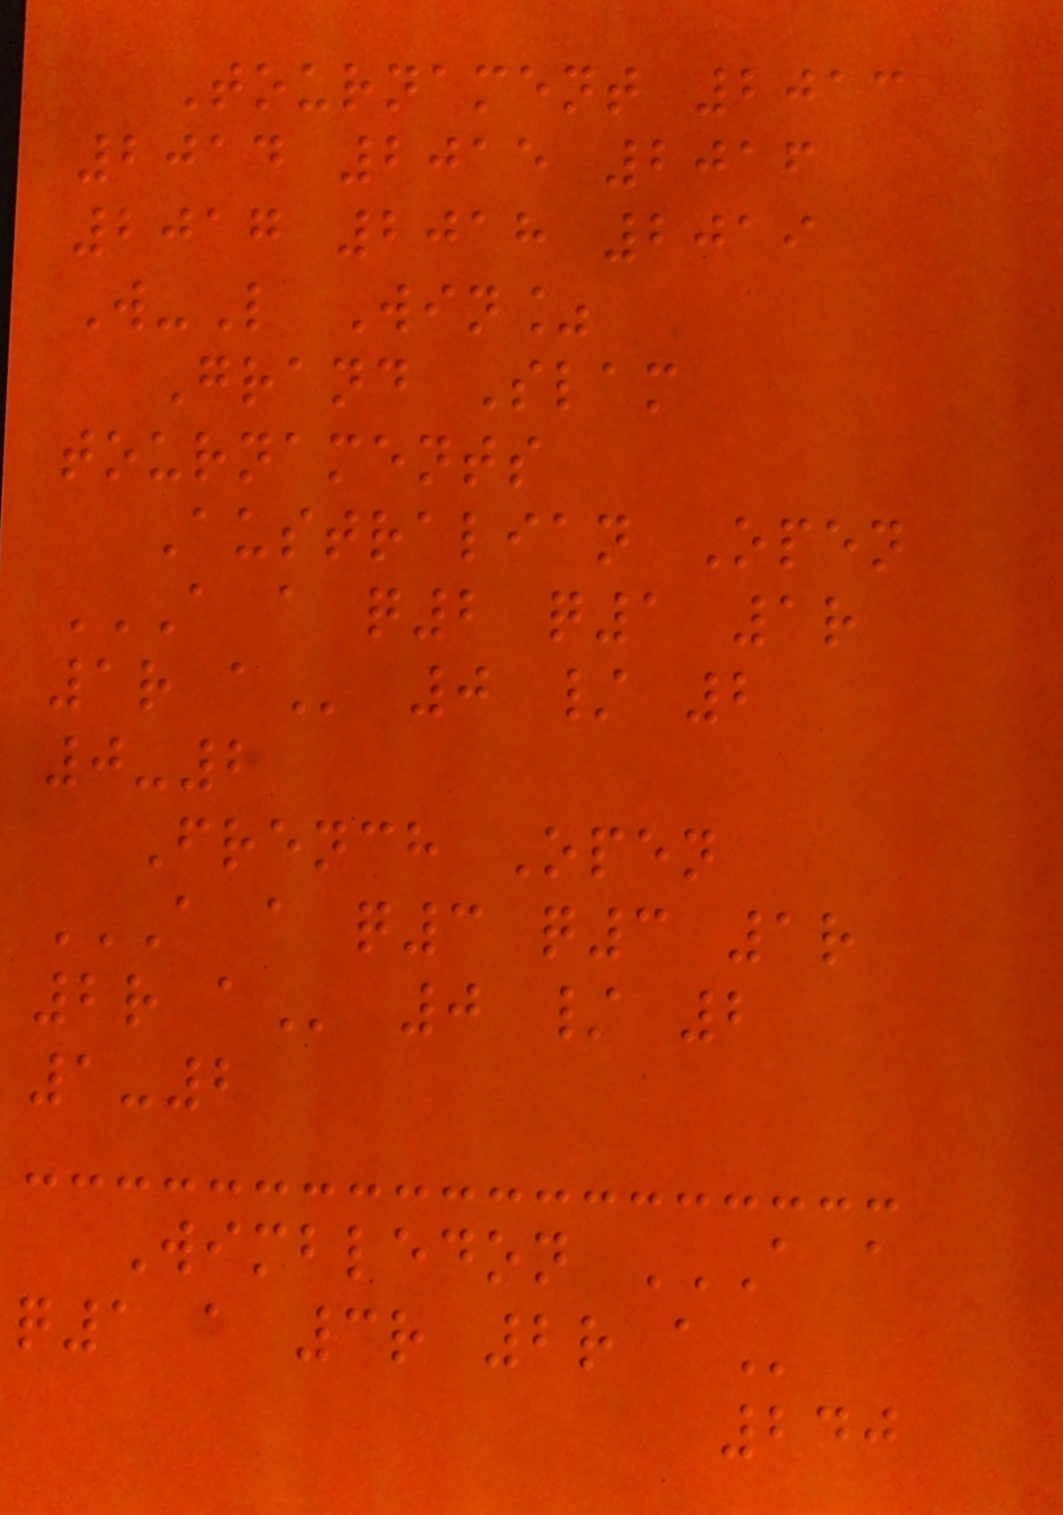Tournament 2013
2014 2015 2016
2017 2018 2019
W-L Win%
Grand Slam
tournaments
Australian Open
A A Q2 Q1 1R
1R A 0 / 2
0-2
French Open
A A Q3 Q3 1R
2R A 0 / 2
1-2
Wimbledon A A
Q1 A 3R 2R A
240
